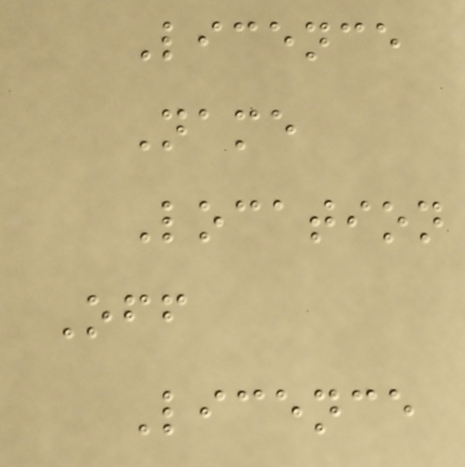Licence
Name
Location
Off
Licence
